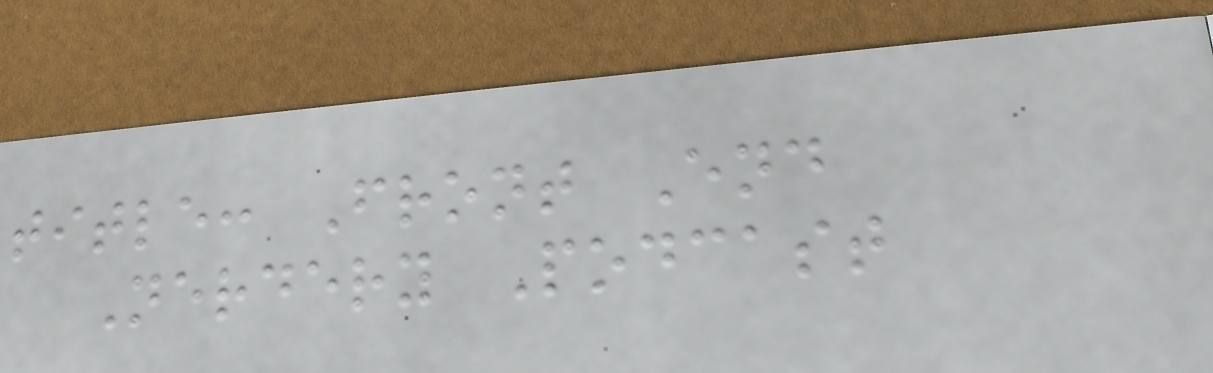title: Front End
Nerdery Podcast
